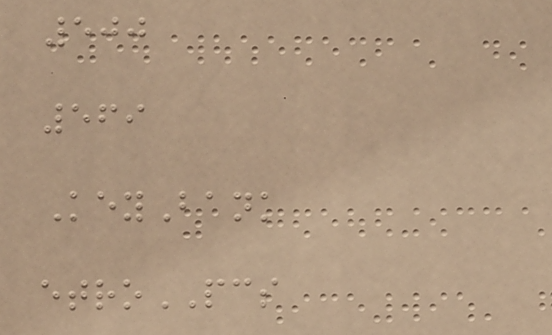500
569
KeyBank
etroPCS
